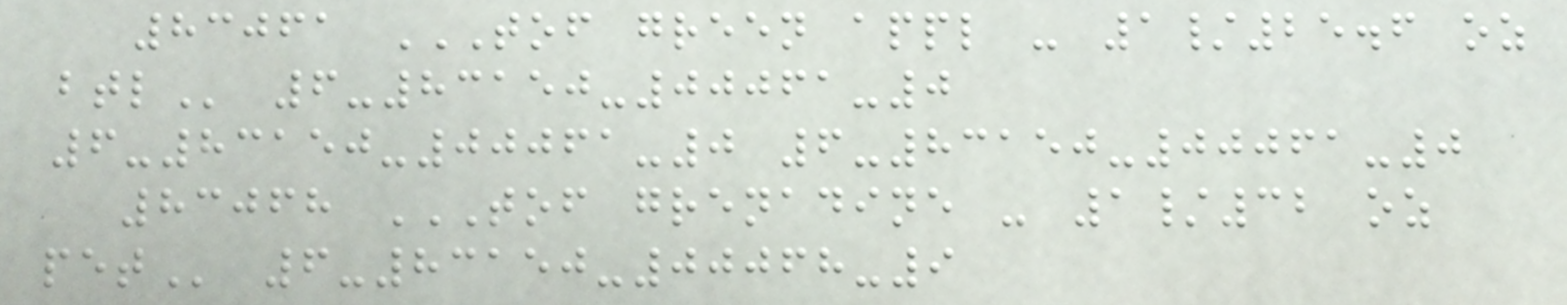83061 TOF GREEN APPL - 1/25.6 OZ
BTL 6-83150-00061-0
6-83150-00061-0 6-83150-00061-0
83068 TOF GRENADINE - 1/32 OZ
PET 6-83150-00068-9
